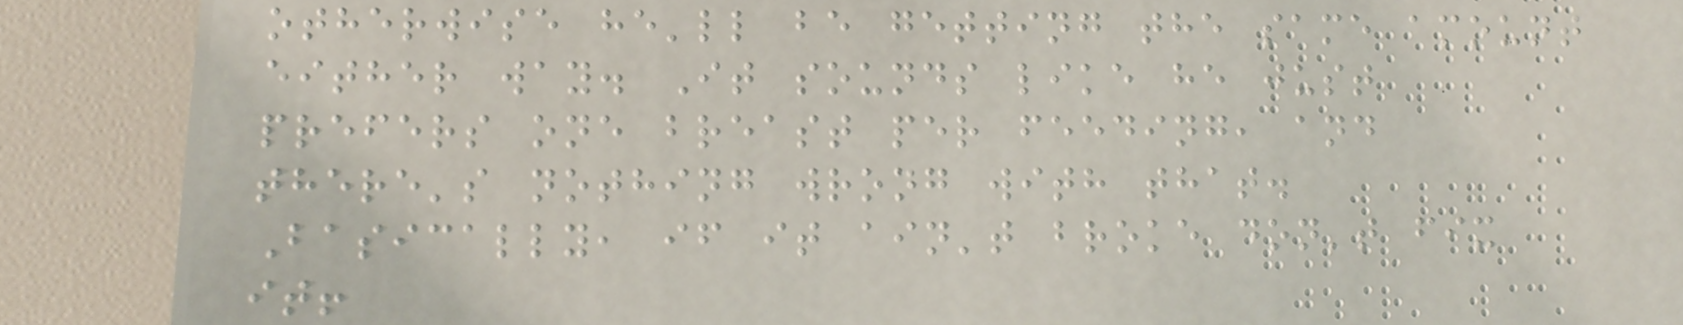otherwise he'll be getting the same amount
either way. It sounds like he just
prefers one breast per feeding, and
there's nothing wrong with that.
Basically, if it ain't broke don't fix
it!
